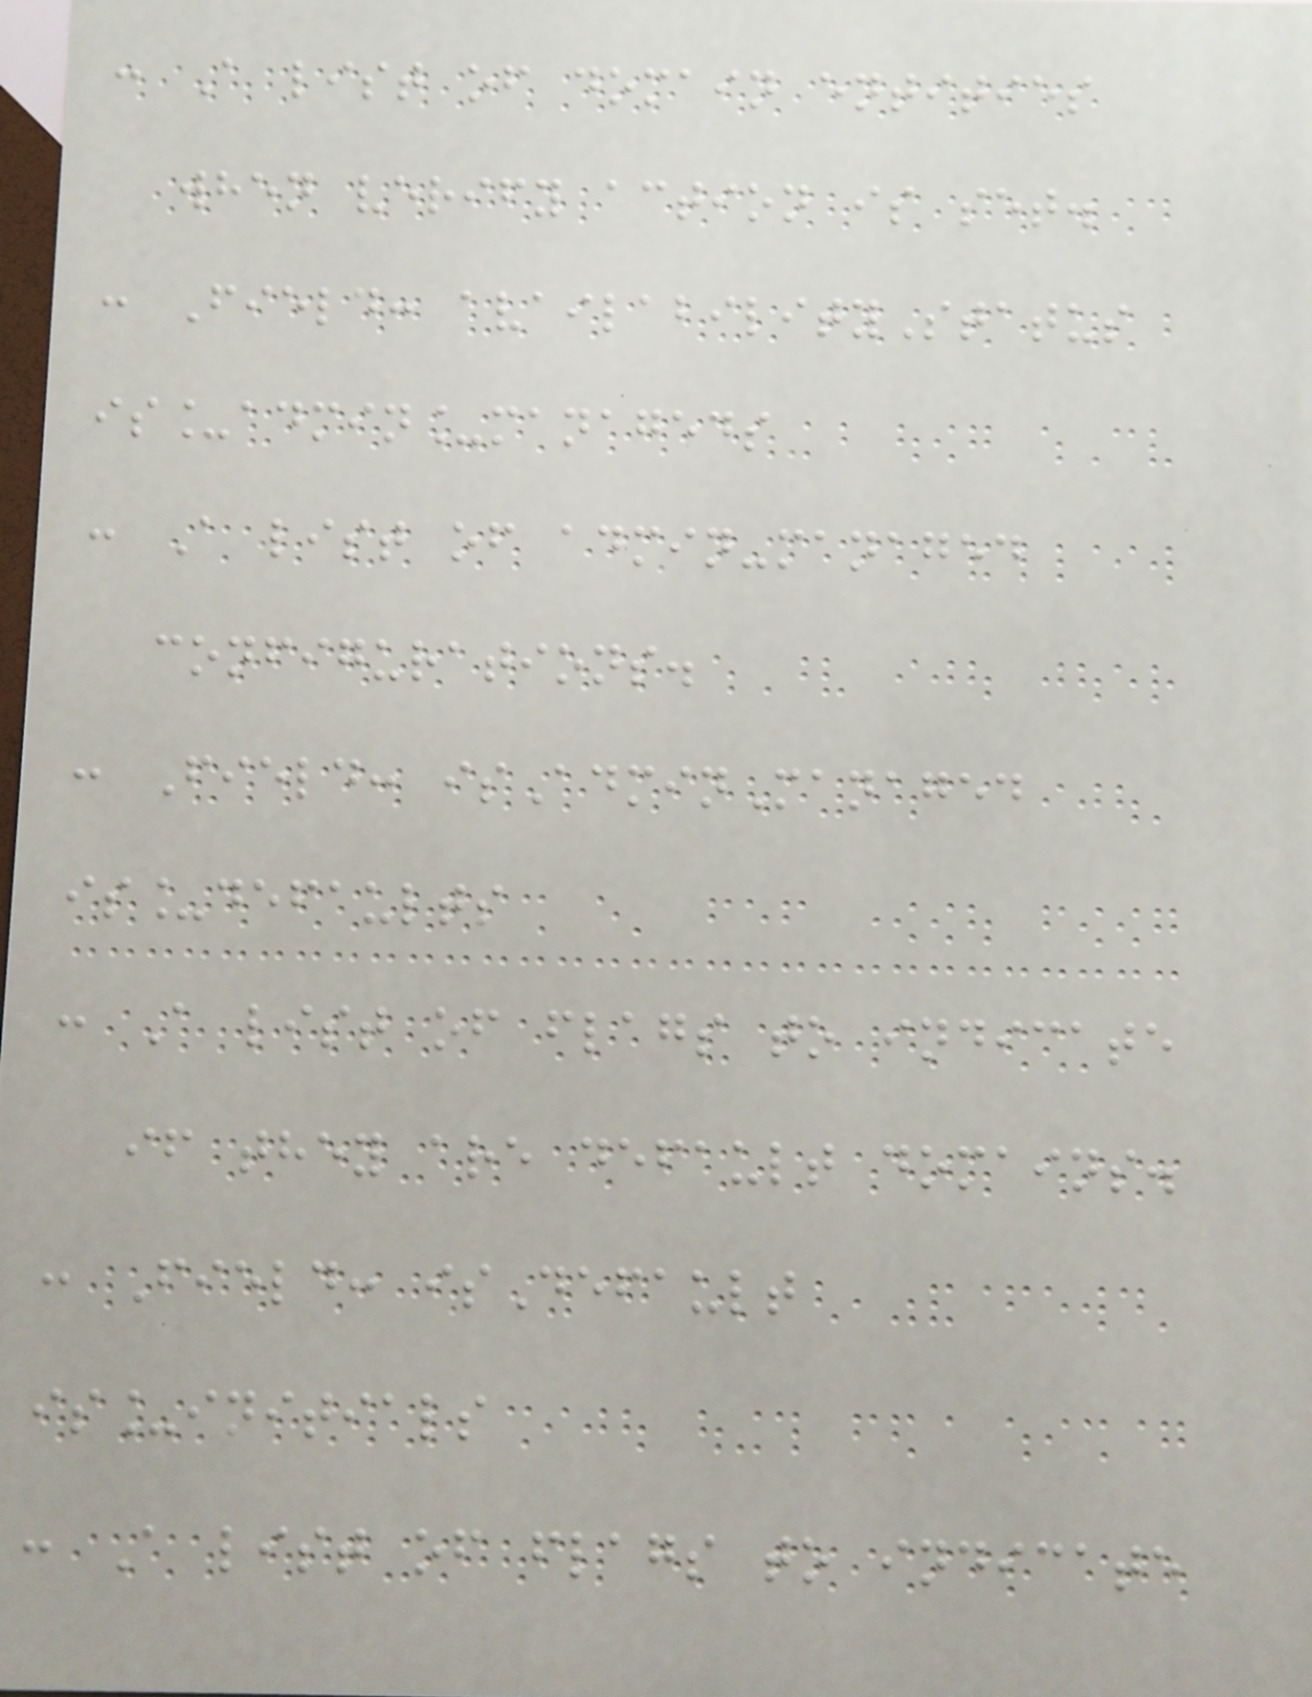: A list of domain entities
when verify action is set.
: Field: availabilityStatus
is_admin_manageds
: A list of admin-managed
configurations.
: Field: isAdminManaged
is_defaults
: A list of flags to indicate
if they are default domains.
: Field: isDefault
is_initials
: A list of flags to indicate
